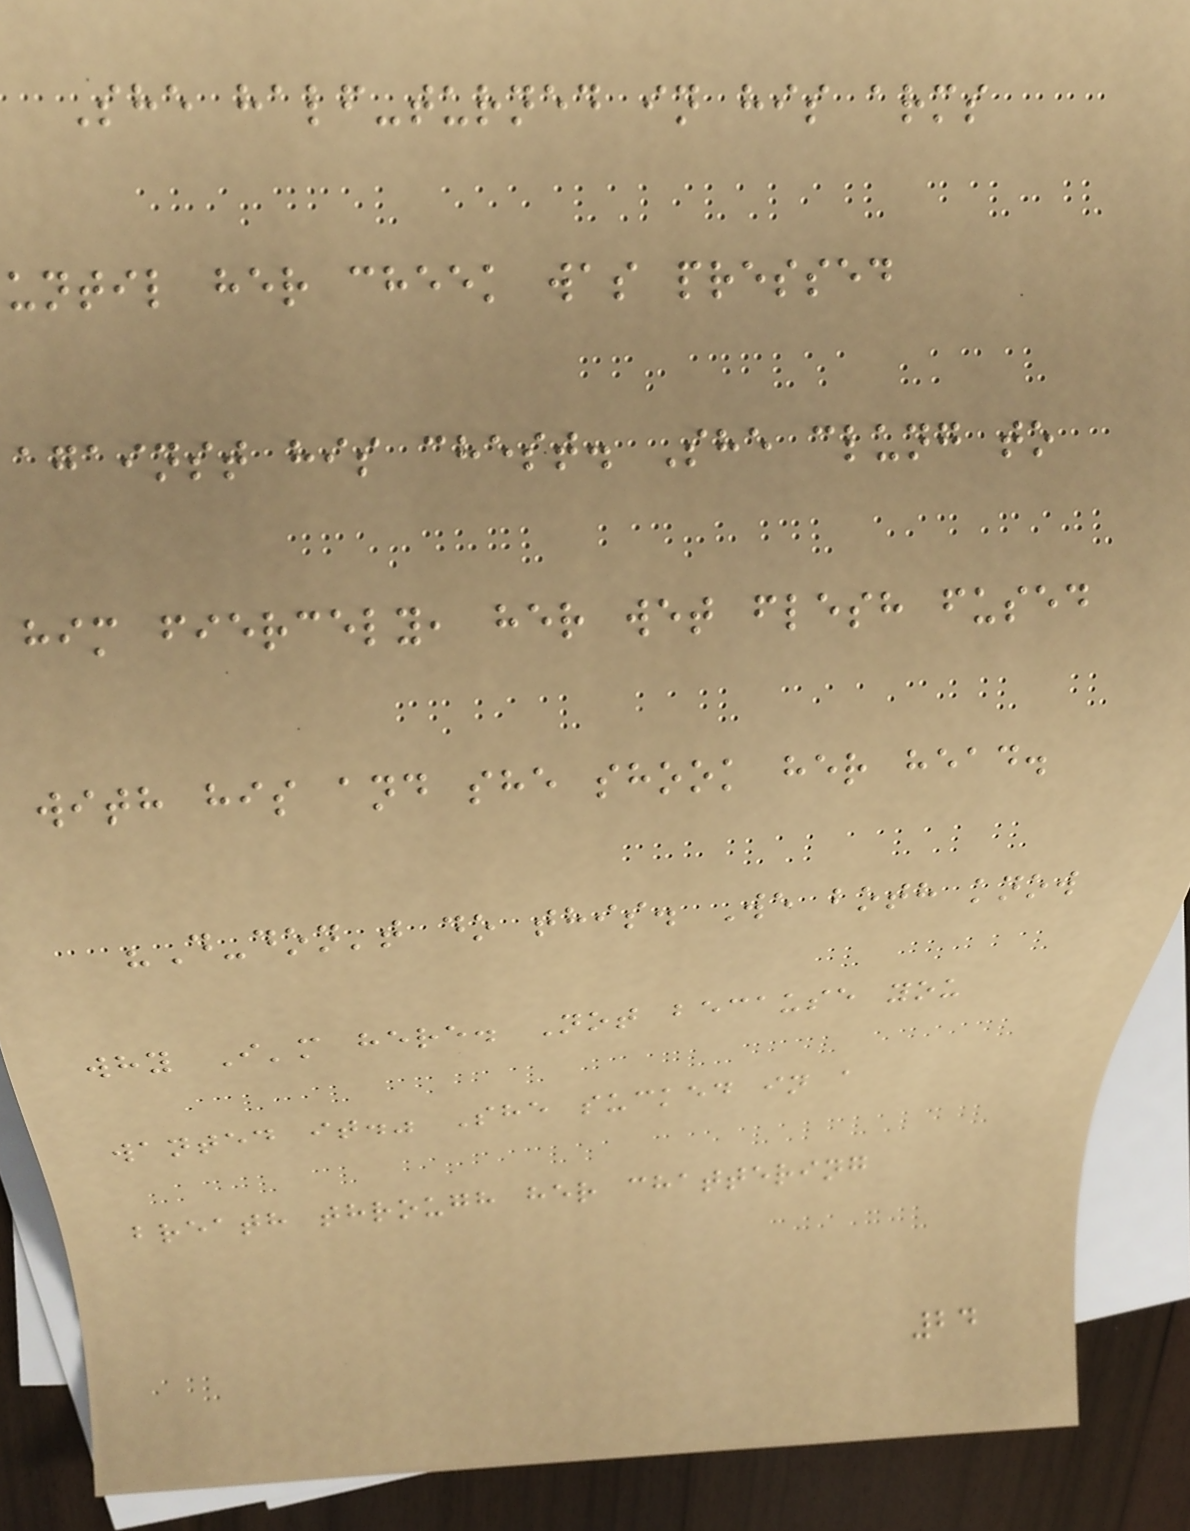She half-turned in his arms
until her cheek was pressed
against his chest. She clung to
him fiercely, her wet flesh fused
with his and she shook her head.
"D-don't do this. We both know
why I'm here. Not because you
wanted it." She sucked in a
breath through her chattering
24
